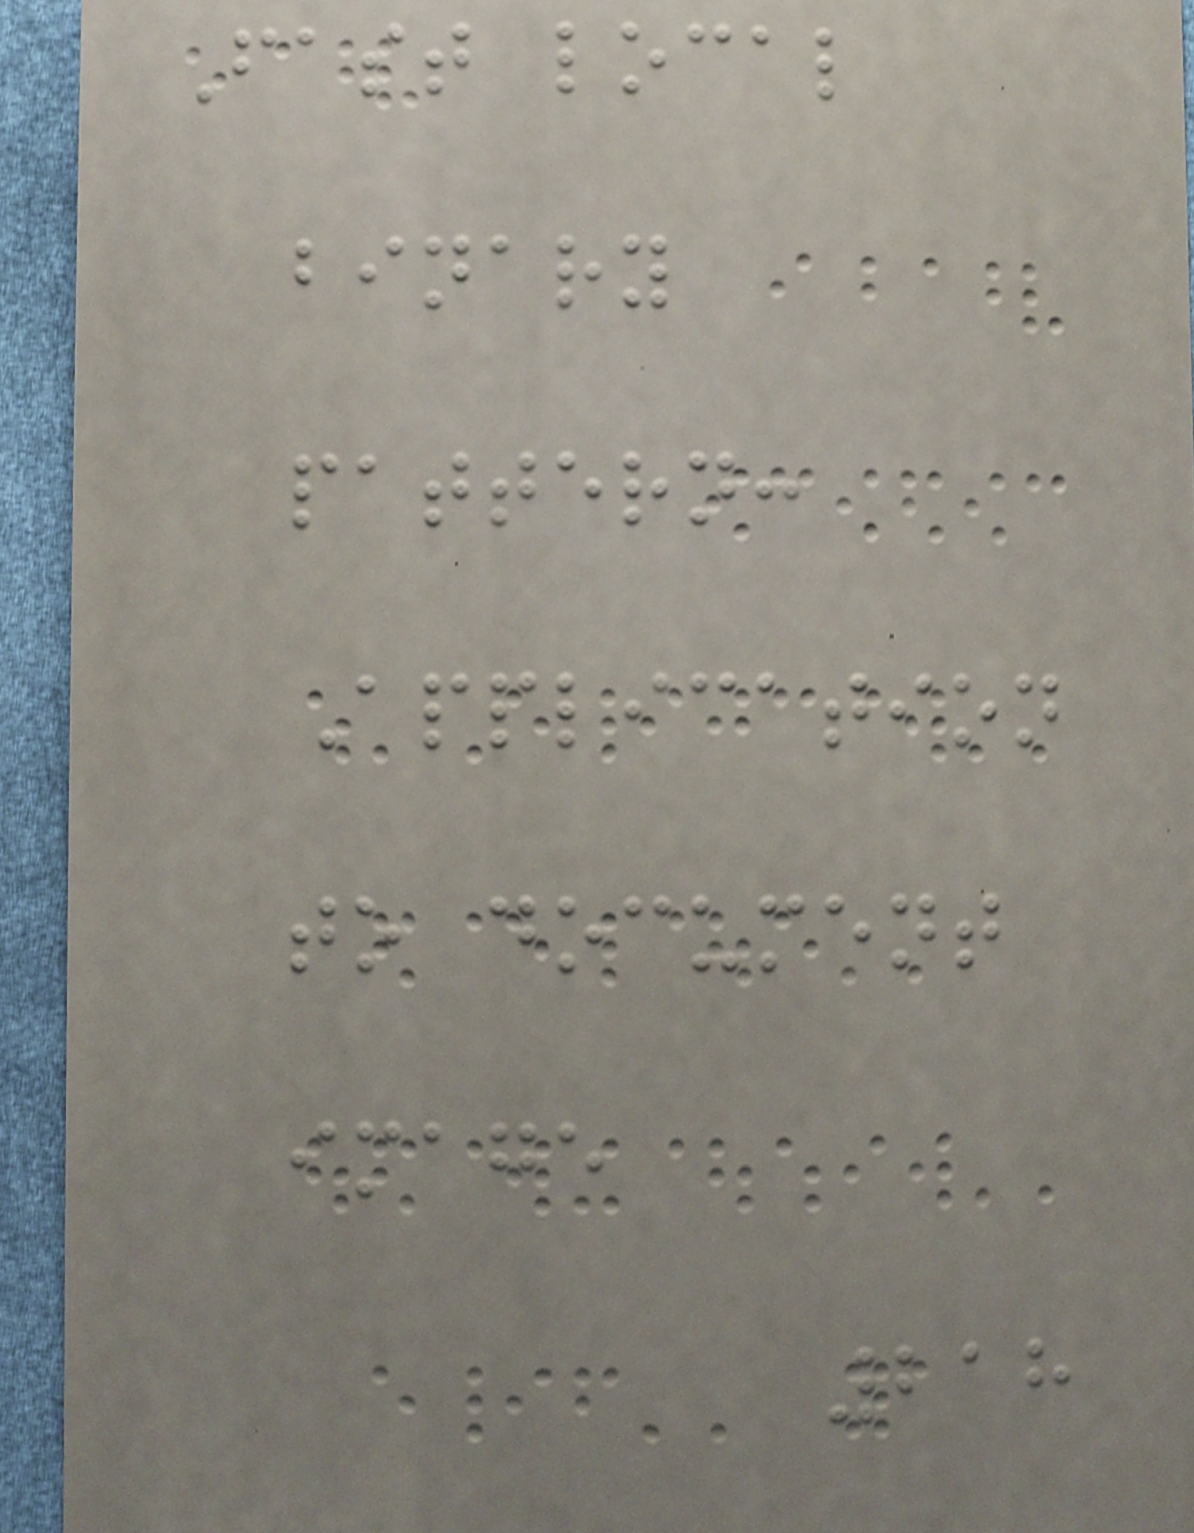Fast local
binary
pattern:
Application
to document
image
218
